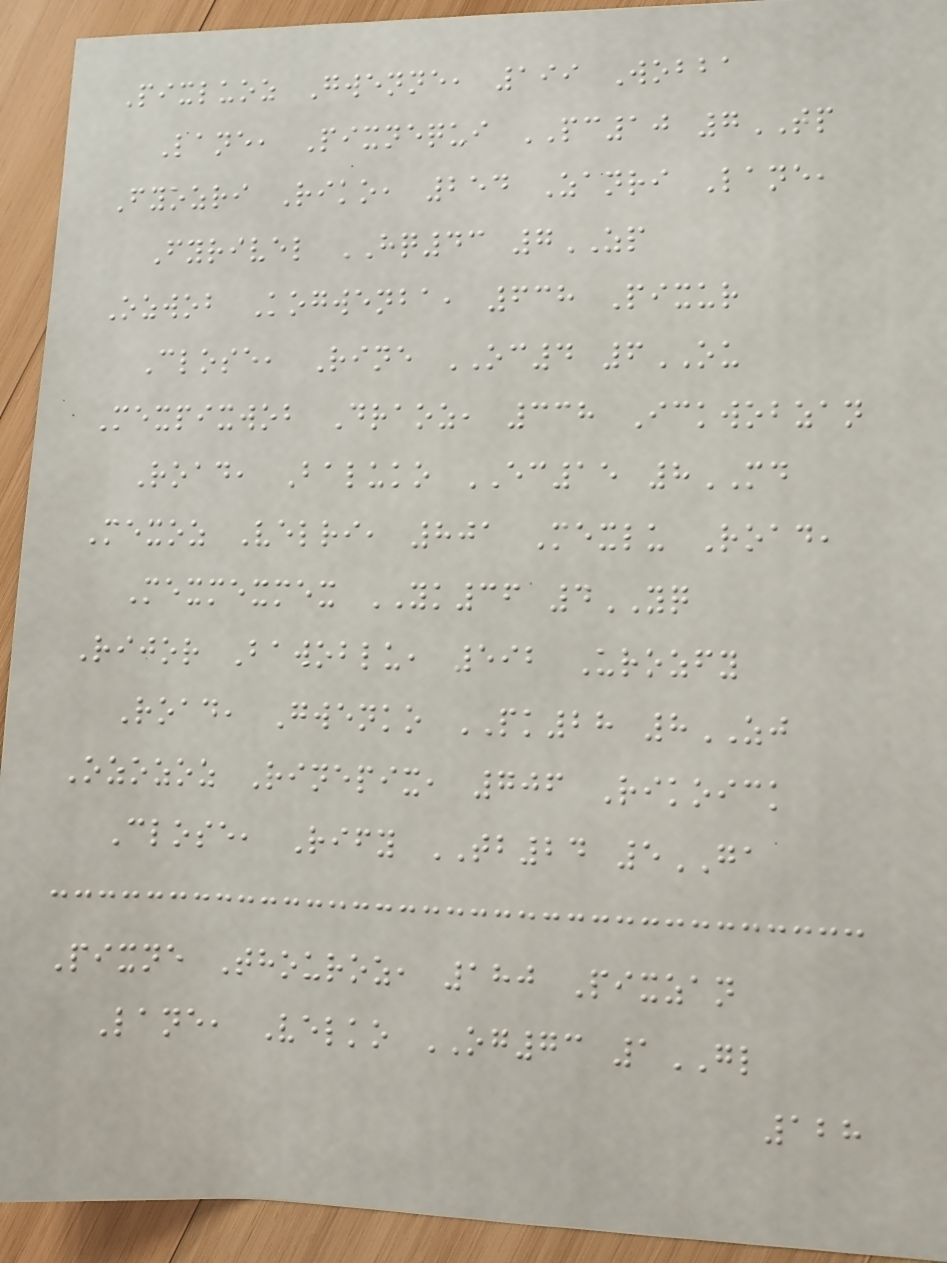Pixluoz Gwenne, 199 Wobba
Lane, Pixnequi PC10 7TP
Fyozri Riko, 254 Zanri Lane,
Fyrivel HQ43 7ZP
Ozwob Kogwenba, 638 Pixur
Close, Rine OC4 6OU
Mexpixwob Draoz, 338 Ickwobzan
Road, Baluko EC15 8MD
Mexoz Velri, 801 Mexlu Road,
Mexmexmex YK36 4YQ
Rijor Bawoblu, 592 Urozfy
Road, Gwenko PK28 8ZJ
Ozozoz Rinepix, 706 Rikoick
Close, Rify TB24 5GA
Pixne Thouroz, 180 Pixzan
Lane, Velko OG73 1GL
128
